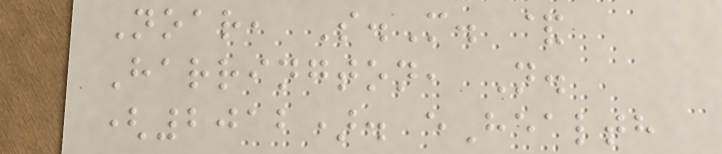Noar, S.M. &
Harrington, N.
(2012). eHealth
